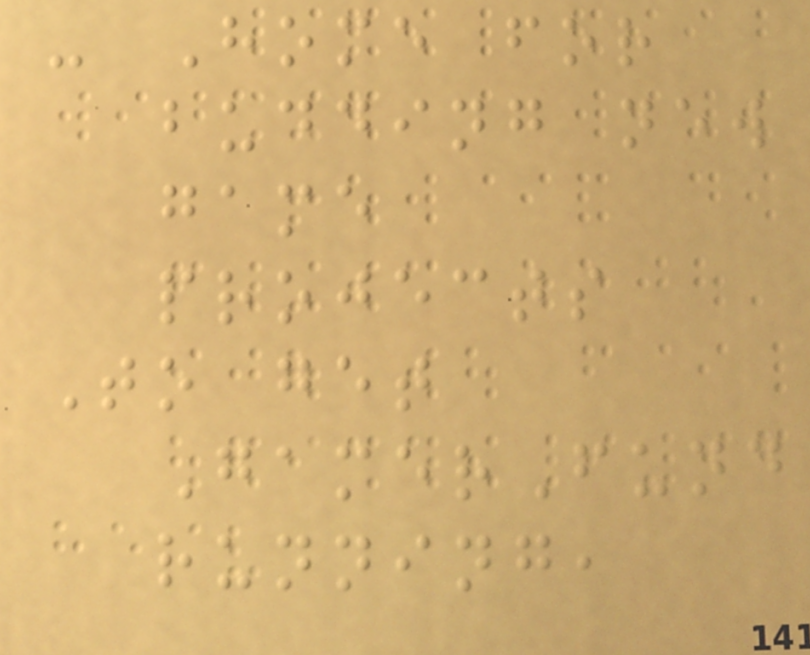- Home for
budding new
game
projects
To get
GamerFund
running,
